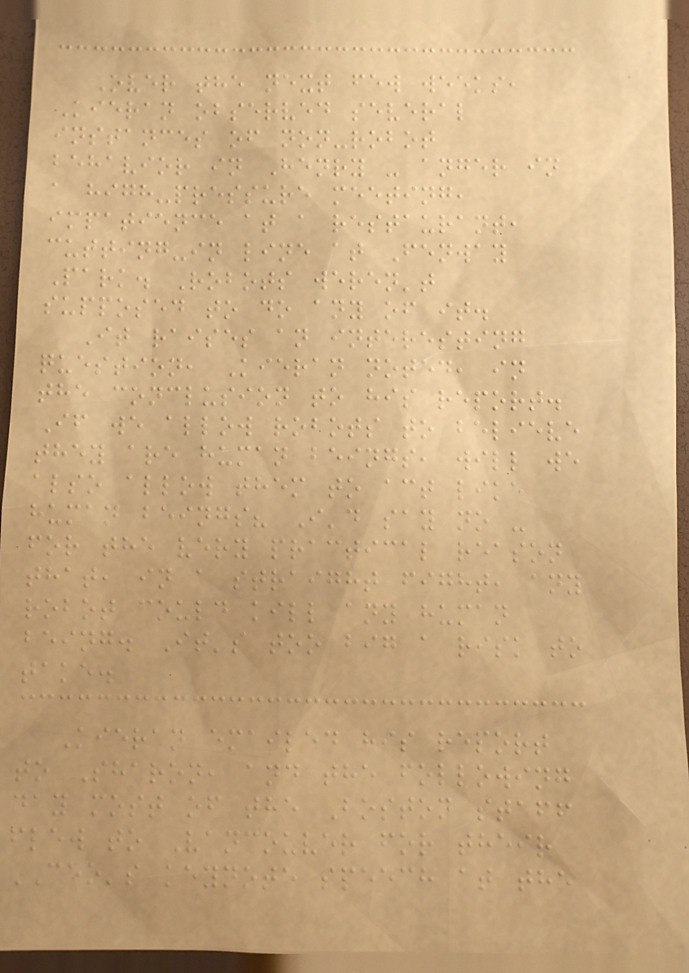Over the next few weeks,
Kieran observed several
instances of non-robot
behavior in Henry - anger in
a high-pressure meeting,
impatience at a restaurant,
cutting-in line at Fenway
Park. Robots weren't
supposed to do any of it.
It raises an interesting
question, Kieran noted, in
the conclusion to his report.
If we allow robots to believe
they are human beings, will we
also allow them to act like
human beings? I'd say no -
for the very practical reason
that, in a straight fight, any
robot could kill any human
being. It's too big a risk to
take.
Kieran emailed his report
to Sharon, and the following
day most of the Boston staff
flew to Vancouver for their
CEO's keynote speech at the
